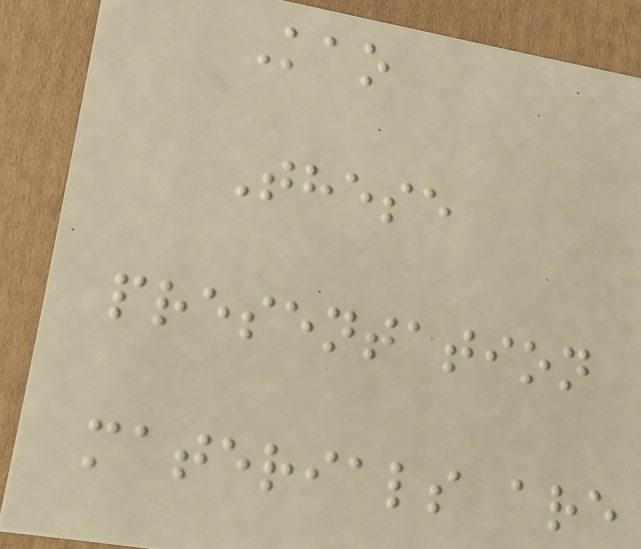Kao
These
presentation
materials are
